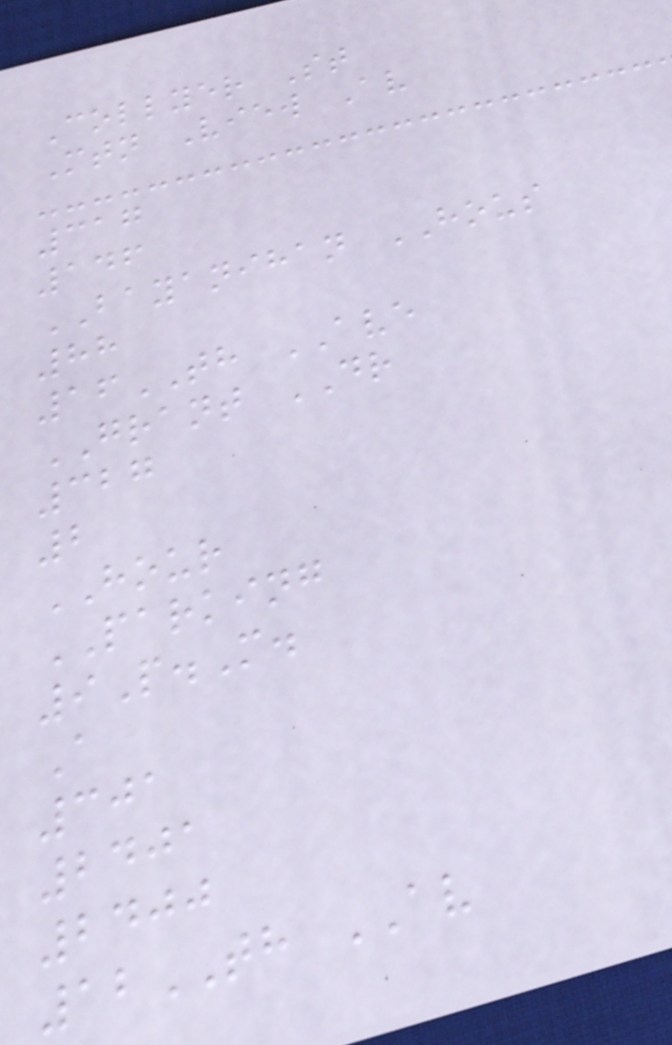Collyer St
Mtn View Av
317
146
BAYANIHAN HOUS
88
16TH AVE
GRANT DR
327
2
HOUR
PARKING
9P.M.
A
301
2401
2400
12TH AV
